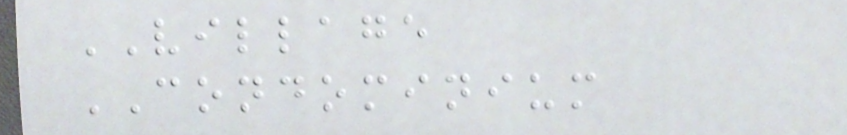VILLAGE
CONDOMINIUM
